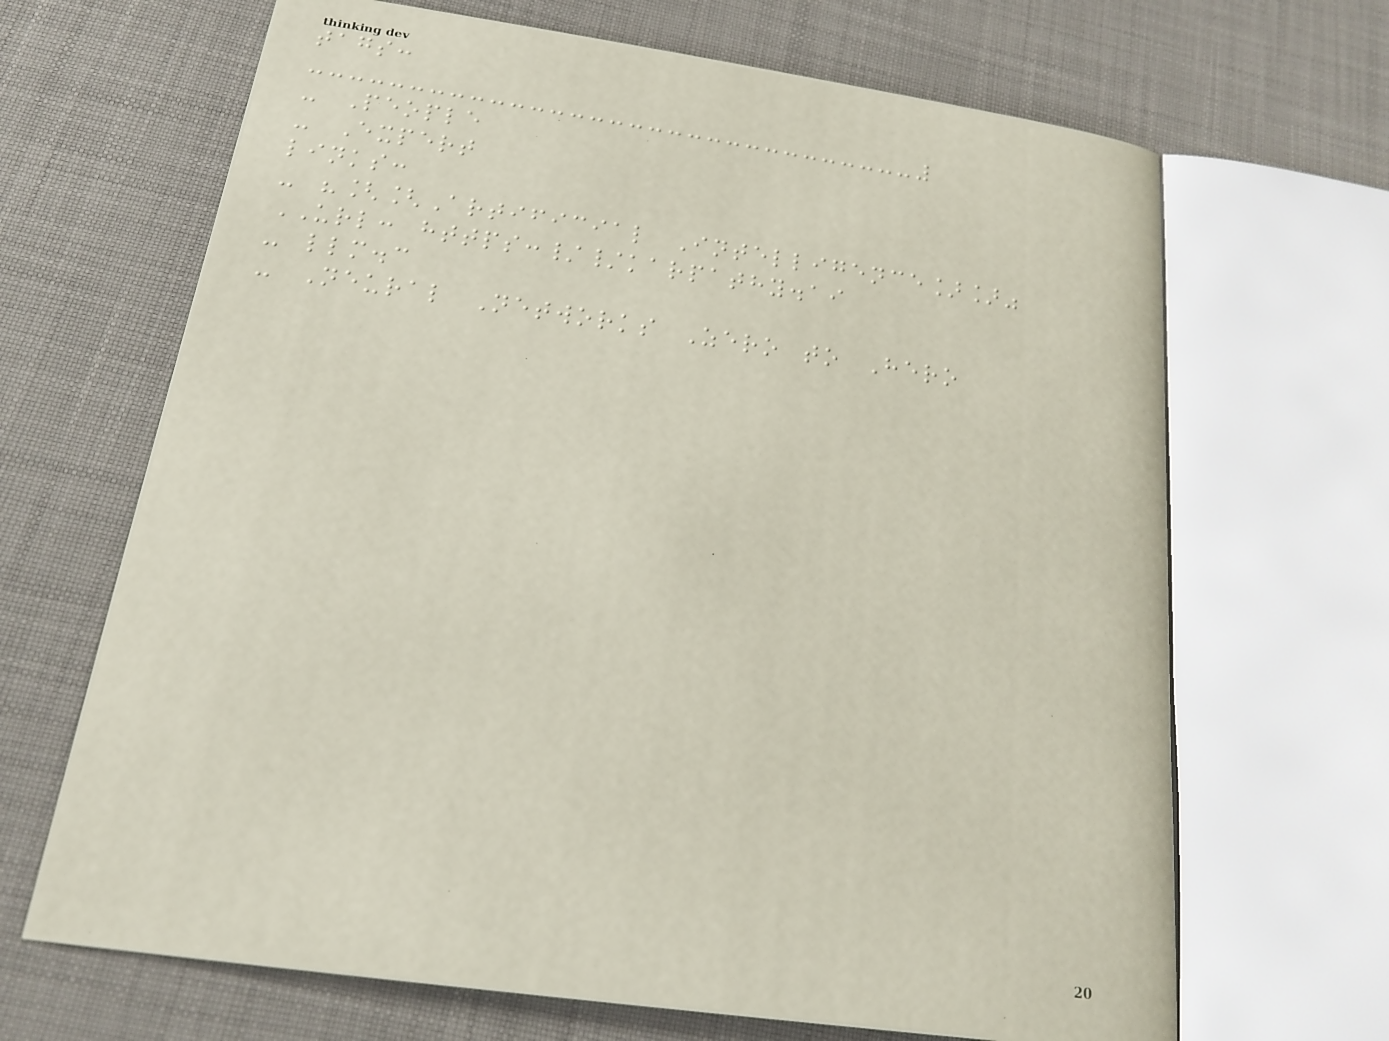tags:
- People
- Expert
links:
- "[[Artificial Intelligence]]"
URL: https://karpathy.ai
- llm.c
- Neural Networks Zero to Hero
